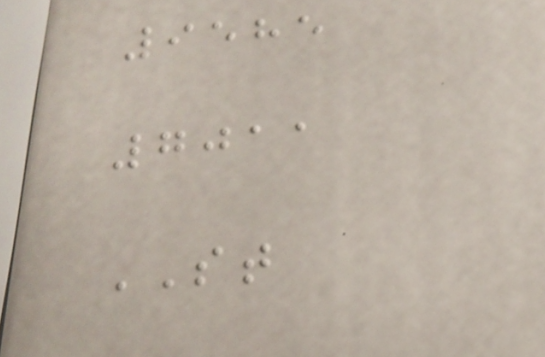9585
7011
ST
